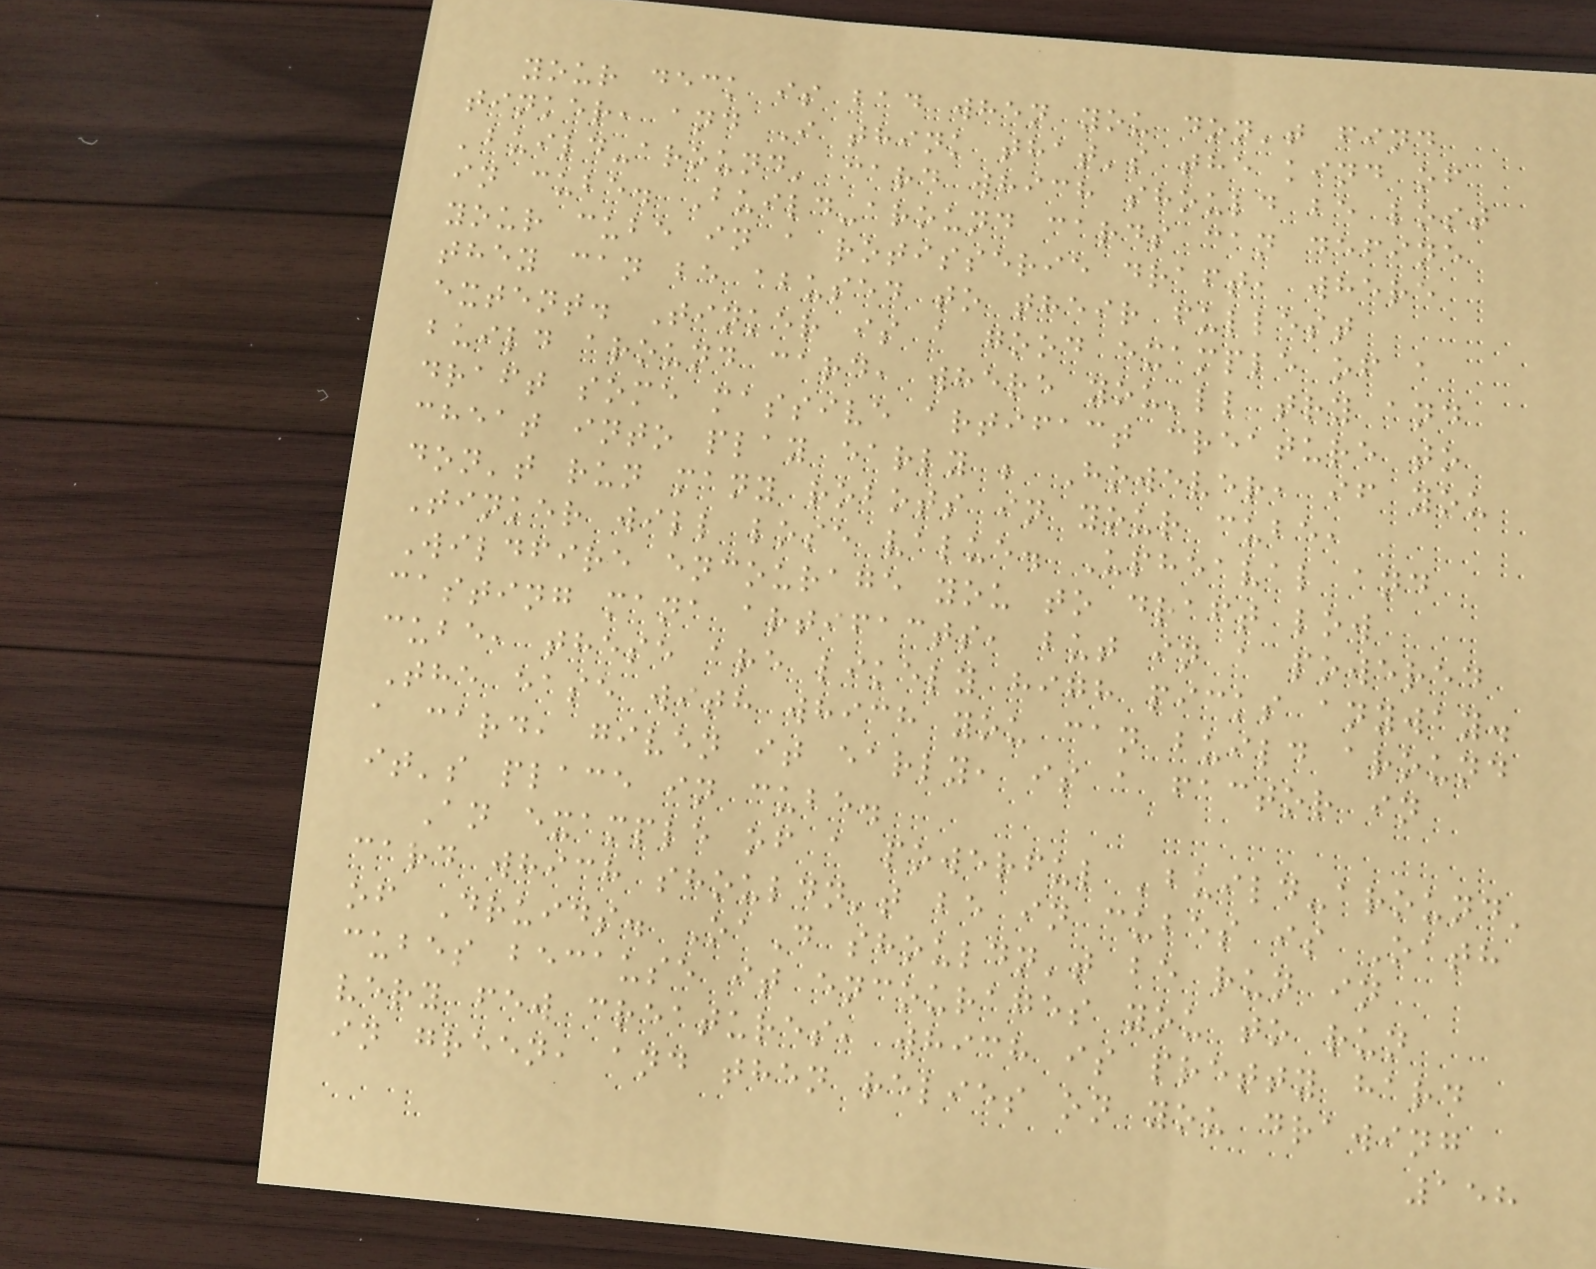your deck is bad when you don't find
tinker, and I think that's the kind of
'build-around' card which should be lost
in cube. Build-around cards can define
your cube in a rotisserie draft, where
they can be abused to their fullest
extent. Tinker is a good example of a
build around card, where you'll try and
draft some massive artifact creature to
cheat into play early ; However, if you
don't run many robots in your cube,
Tinker will lose value. Upheaval and
Wildfire encourage you to draft low
casting mana artifacts, but in a powered
cube, these are likely high picks anyway.
The ease with which you can build around
a card, given it early, is a factor in
it's place in cube.
An example of a powerful 'build-around'
card which shouldn't be in cubes is Oath
of Druids. OaD shouldn't be run in
cubes because it encourages you to run
very few creatures, which is pretty hard
in green, and then relies on you drawing
158
